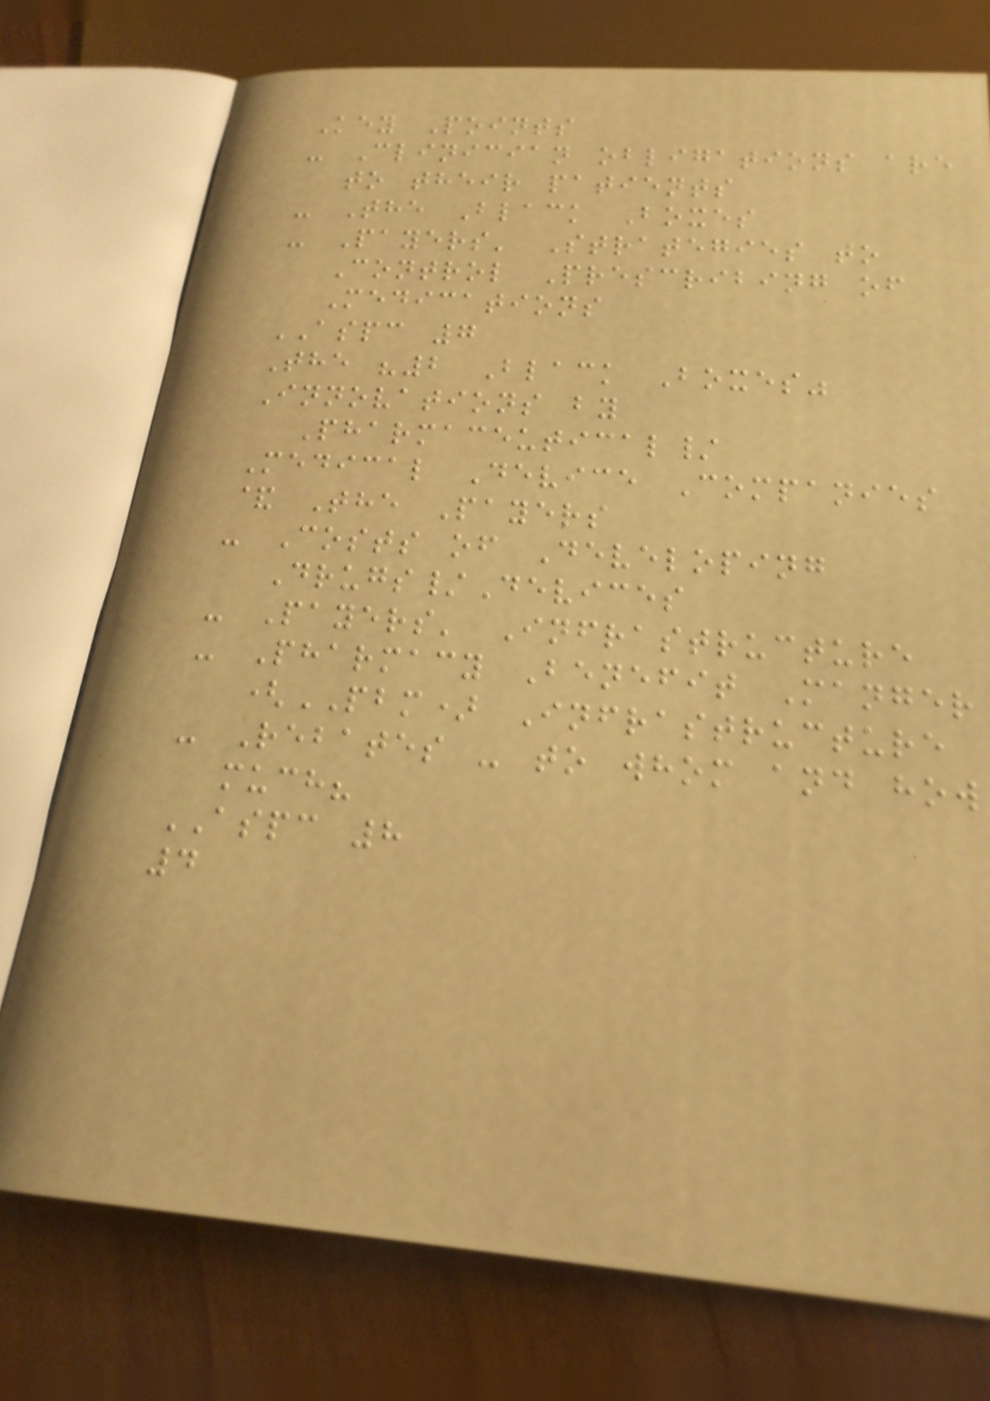Key Points
- Clinician obligations are
to their patients
- The Black Boxes
- Payers' Strategies to
Control Prescribing of
Medications
ASPC 7
The "2 Black Boxes"
Innovations by
Pharmaceutical/
Medical Device Companies
& The Payers
- Costs of Developing
Drugs/Devices
- Payers' Infrastructure
- Pharmacy Benefit Manger
(PBM) Infrastructure
- Rebates - to whom and how
much?
ASPC 8
4
